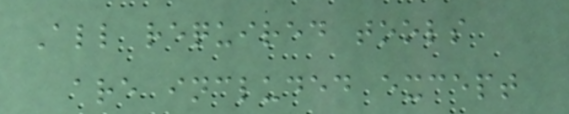All required tools
are included except
